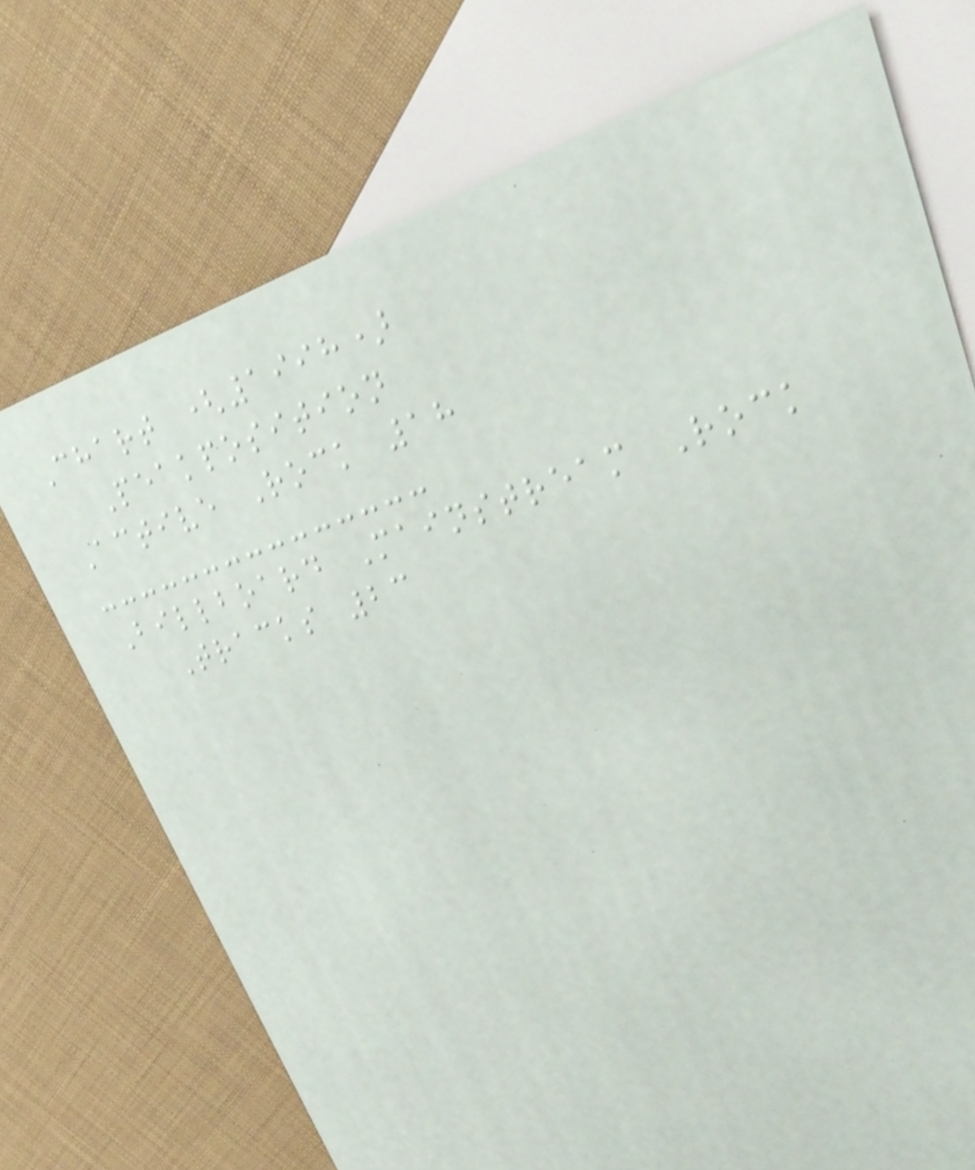Chart (1998)
Peakposition
Active Rock 18
Billboard Mainstream Rock
Tracks 23
